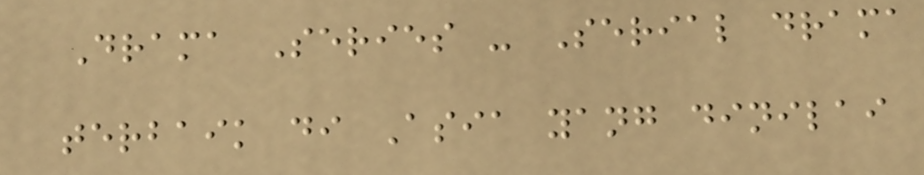Drama Series - Serial drama
terbaik di Asia yang dinilai
